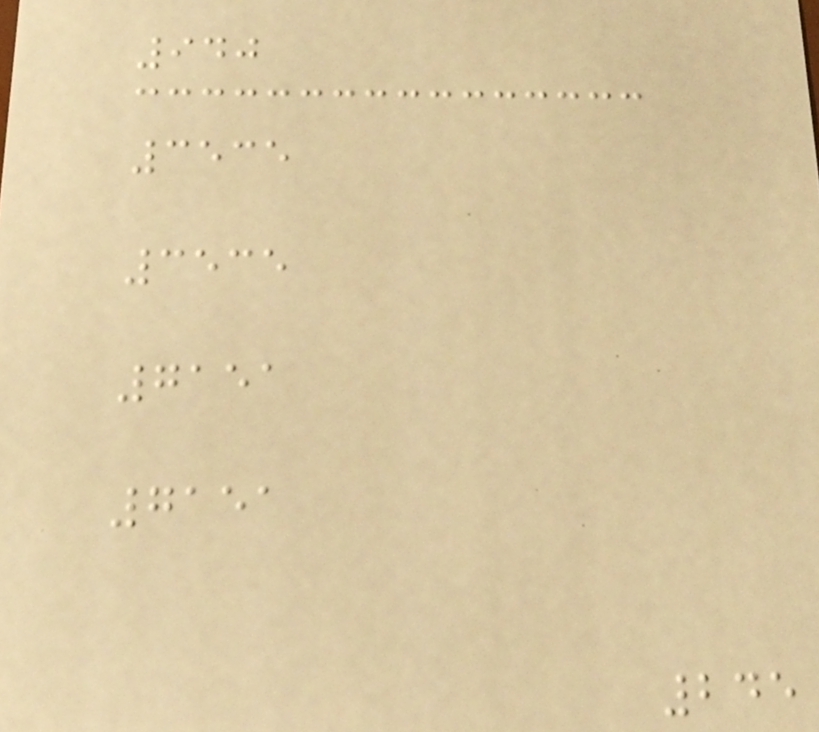940
3535
3535
7151
7151
245
